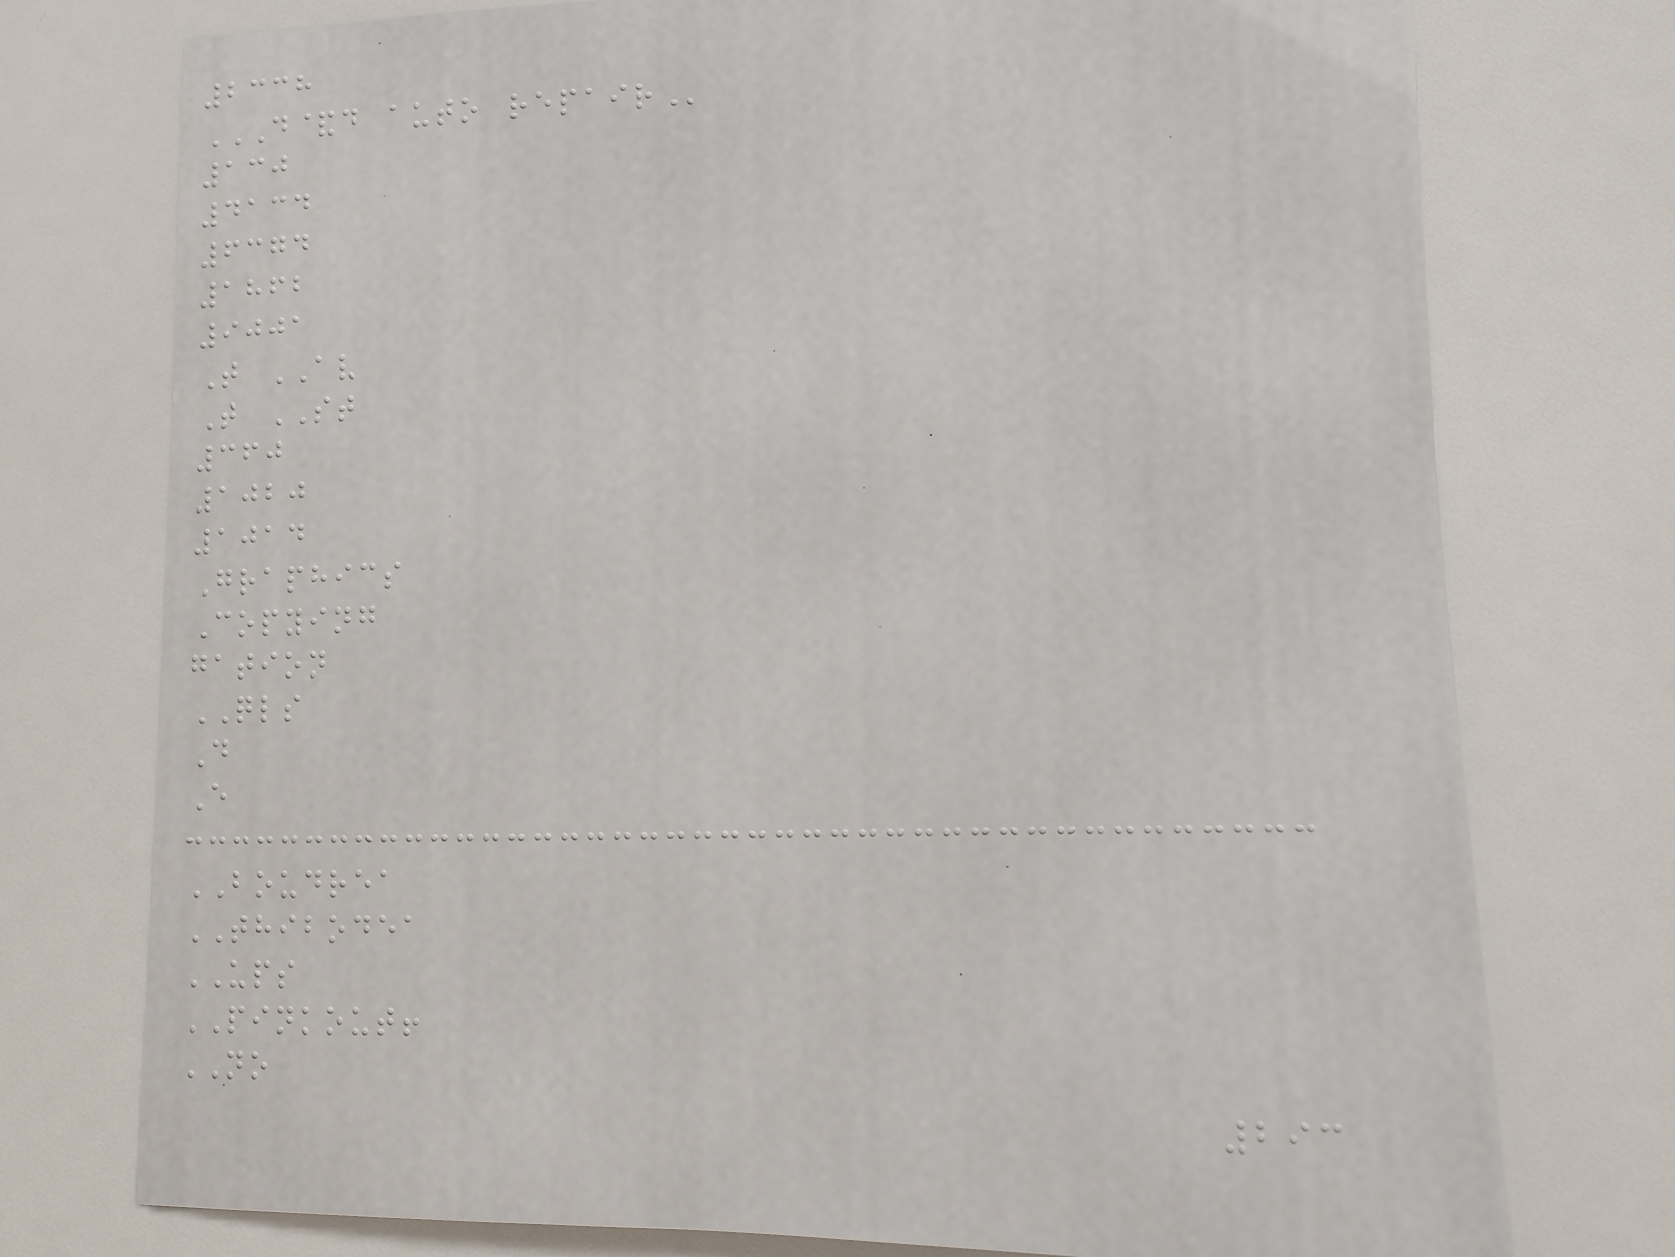2338
D&D AUTO REPAIR
130
4134
6374
1862
9001
T AV
T ST
360
1020
1014
Graphics
Copying
gation
QLS
D
E
BOUDREA
THIBODEA
UPS
PINKOUT!
NO
293
